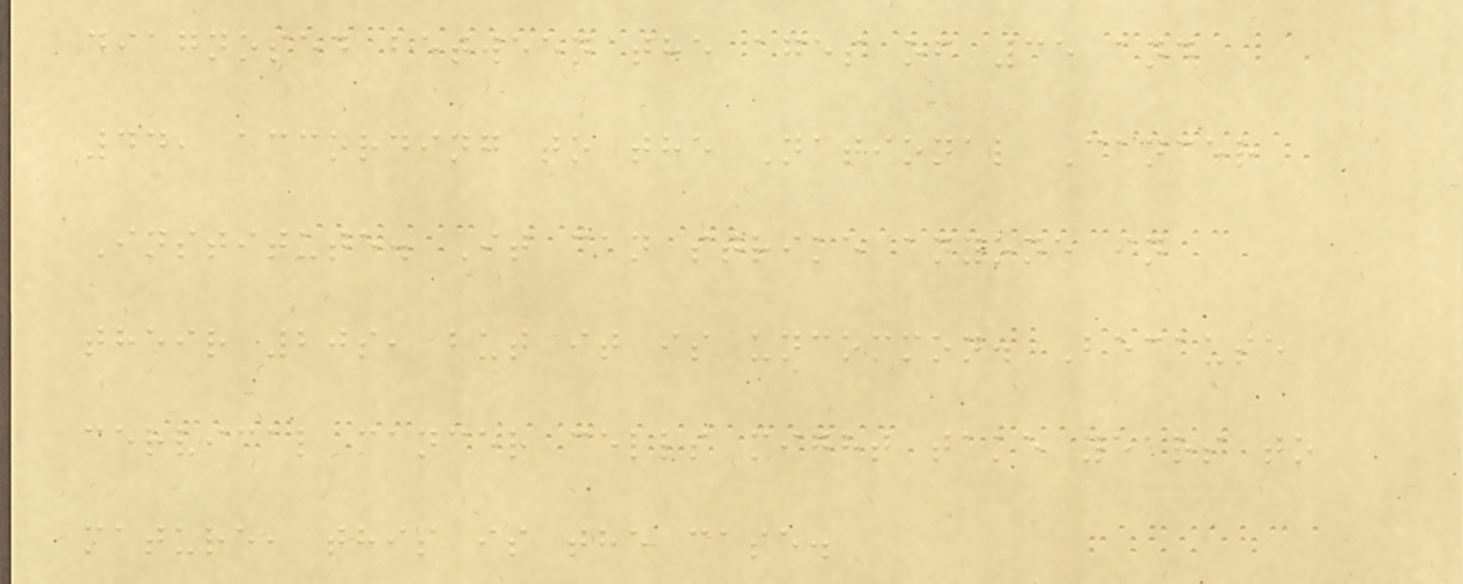diagnosed between the ages of 35 and
44, according to the National Cancer
Institute. It can strike anyone in
their 20s, but it is uncommon. Because
cervical cancer cells might take years to
mature, this is the case.
